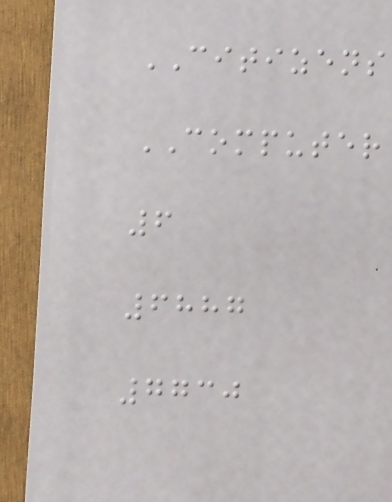CITIZENS
COMPUTER
6
6887
7730
